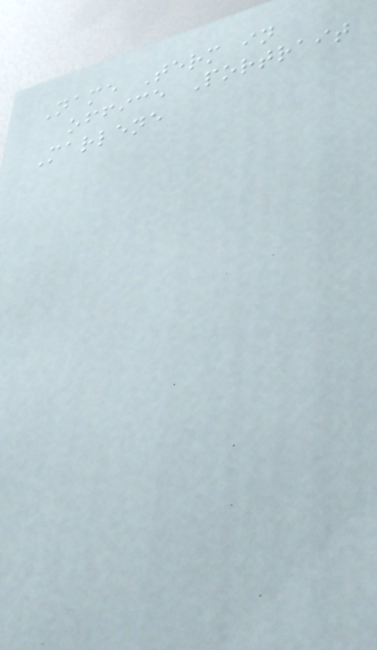Name Term in
office Portrait
Marlene
